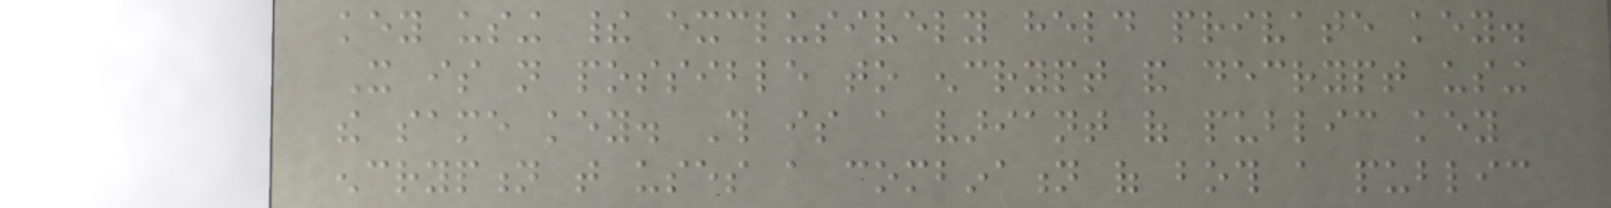key using their exclusively held private key.
It is not possible to encrypt and decrypt using
the same key. This is a variant of public key
encryption that uses a combination of both a public
